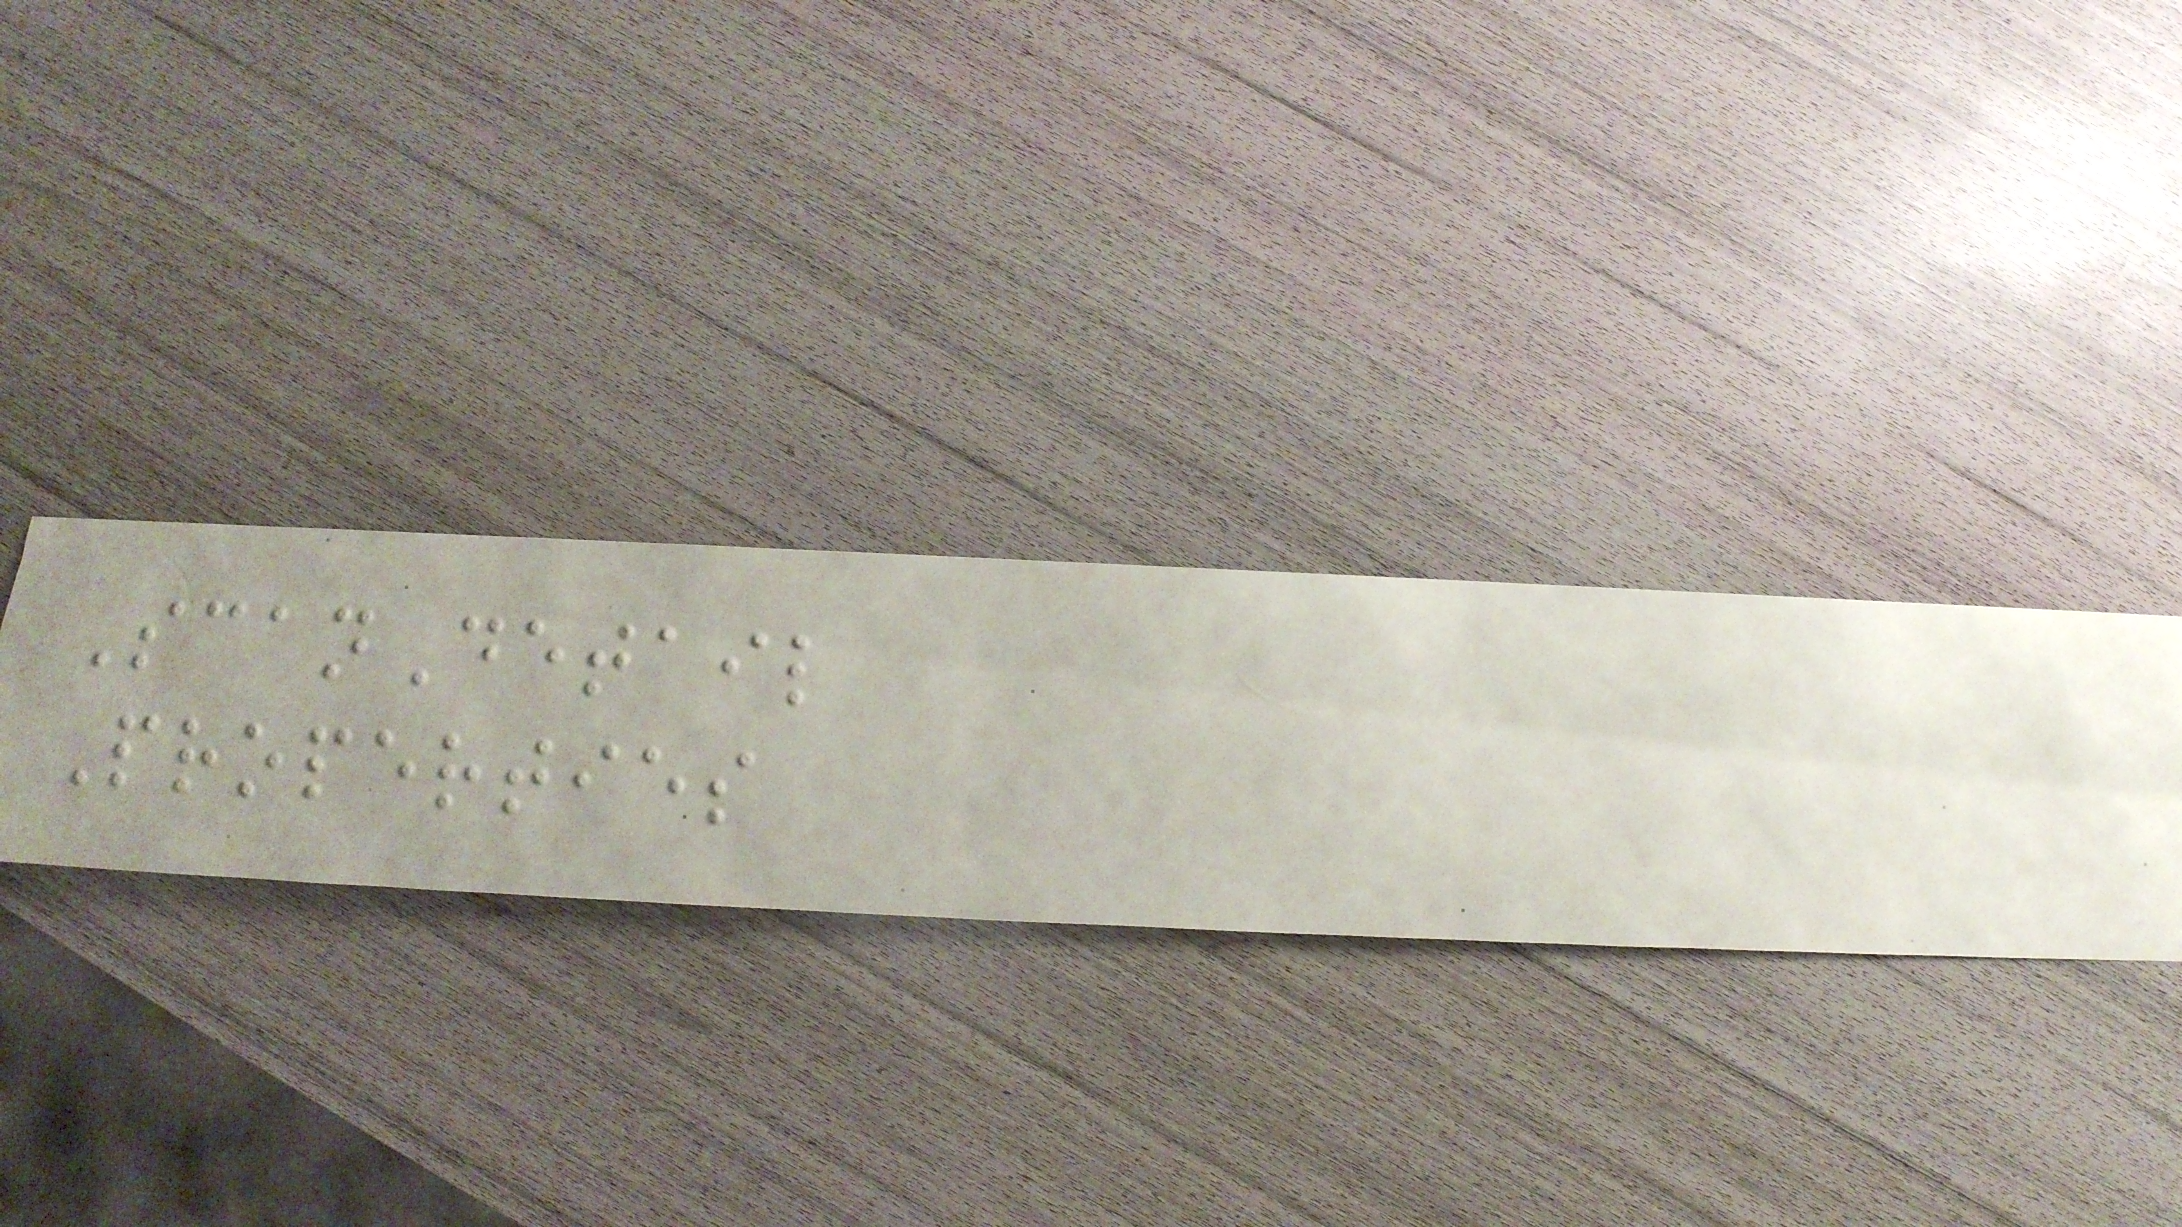ScanDetail
Properties
